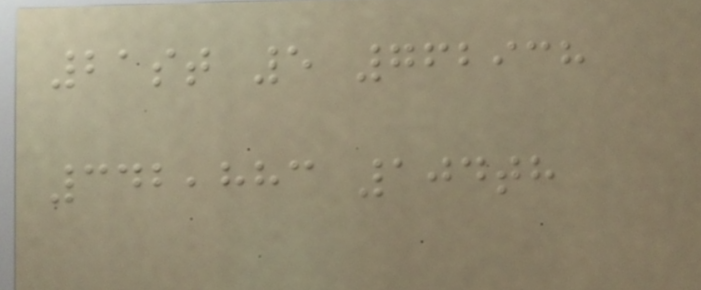21st 5 762938
342,883 104th
